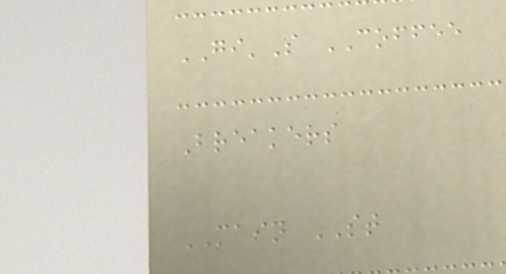GI'S COFFEE
Breakers
MAIN ST
